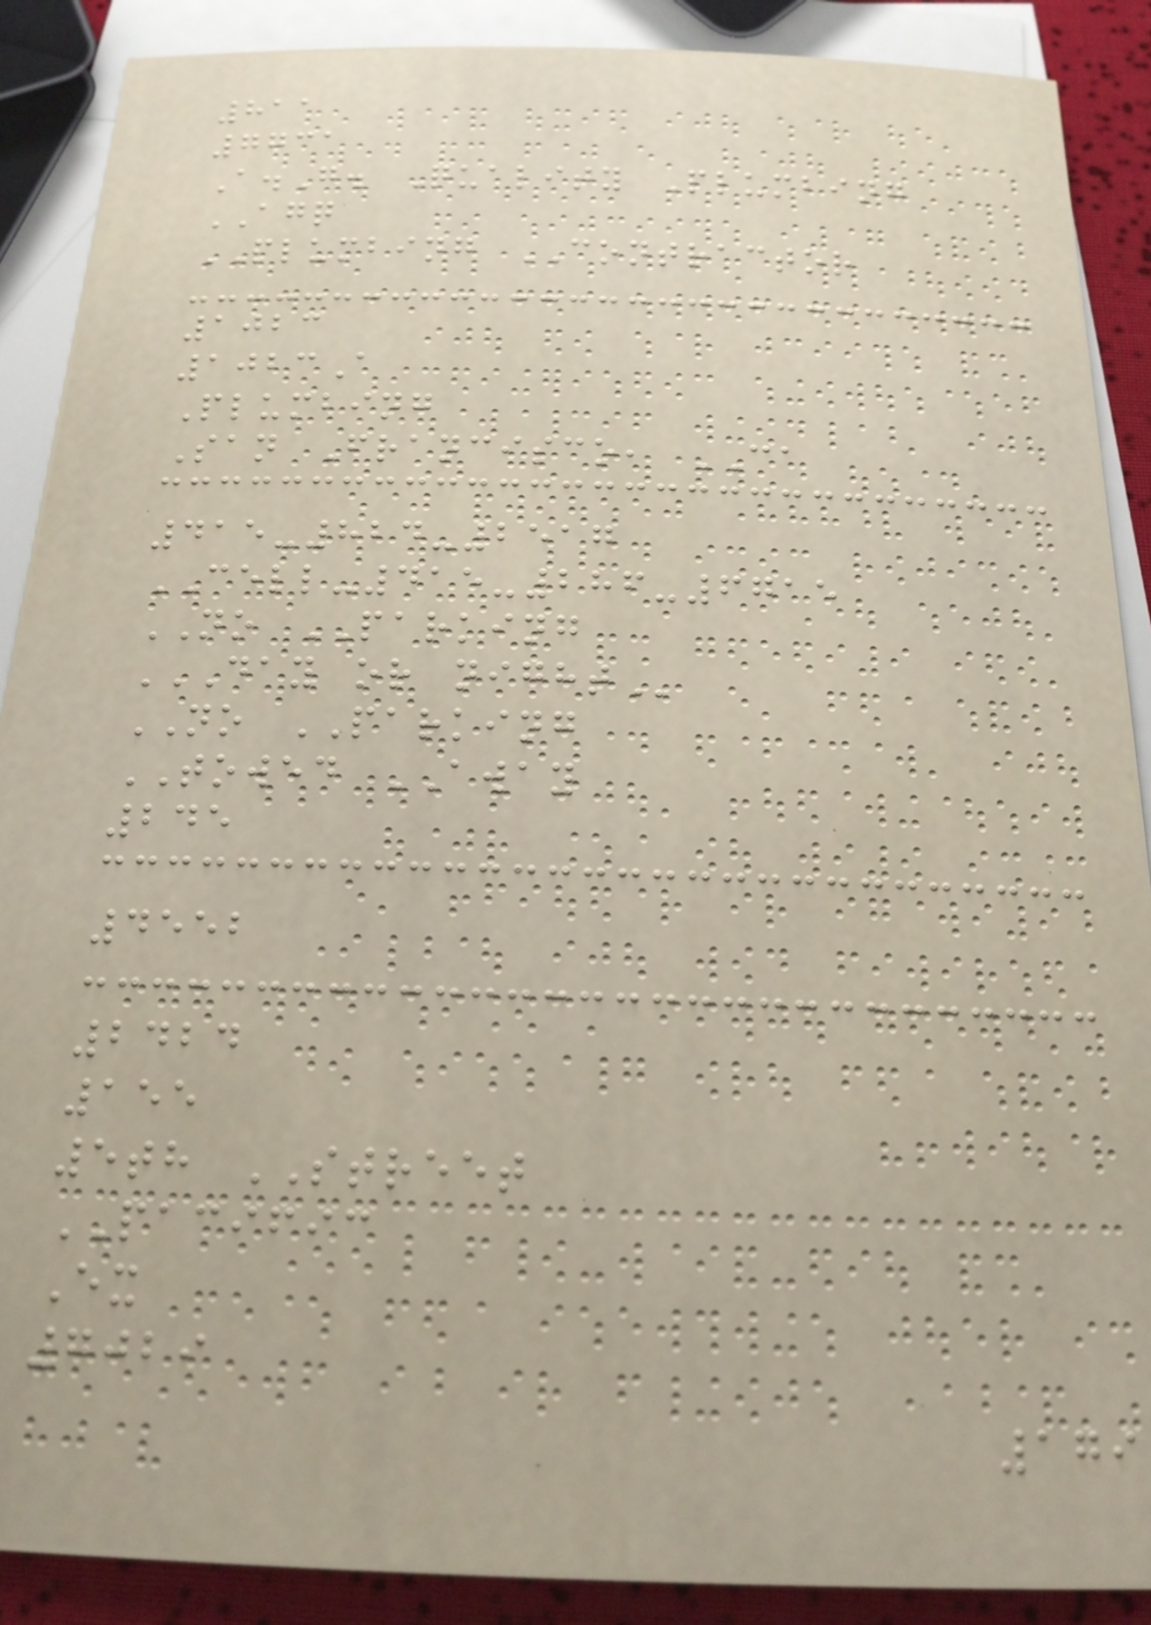811
7731
A.G. Quality Plumbing
AGQ
PLUMBING CONTRACTOR
1023
1023A
Plumbing
San Francisco, CA
415-824-2517
CELL-415-286-6715
NO PARKING
DAY OR NIGHT
NO PARKING
TOWED AWAY
245
4552
2424
155
5th STREET
PACIFIC
Ex
7029
179
